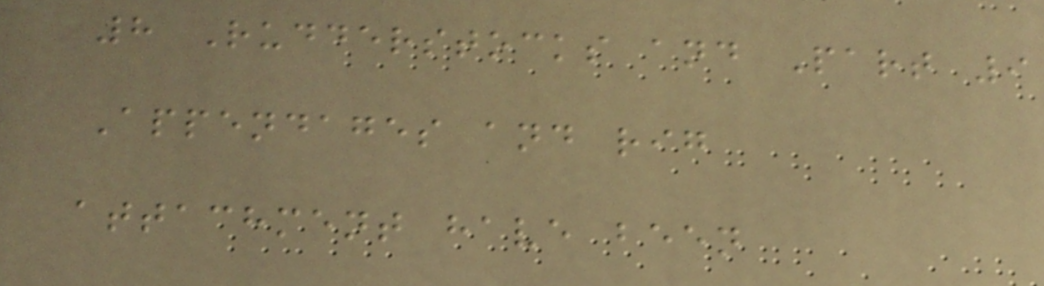8 Rudderstocks and Part 9
Appendages and rig
attachment have been
